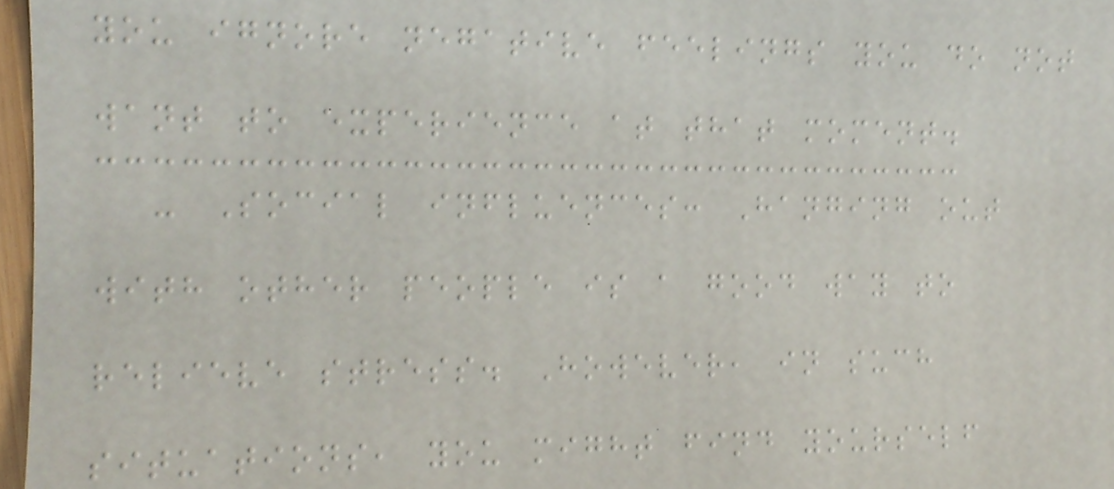you ignore negative feelings you do not
want to experience at that moment.
- Social influences: Hanging out
with other people is a good way to
relieve stress. However, in such
situations, you might find yourself
